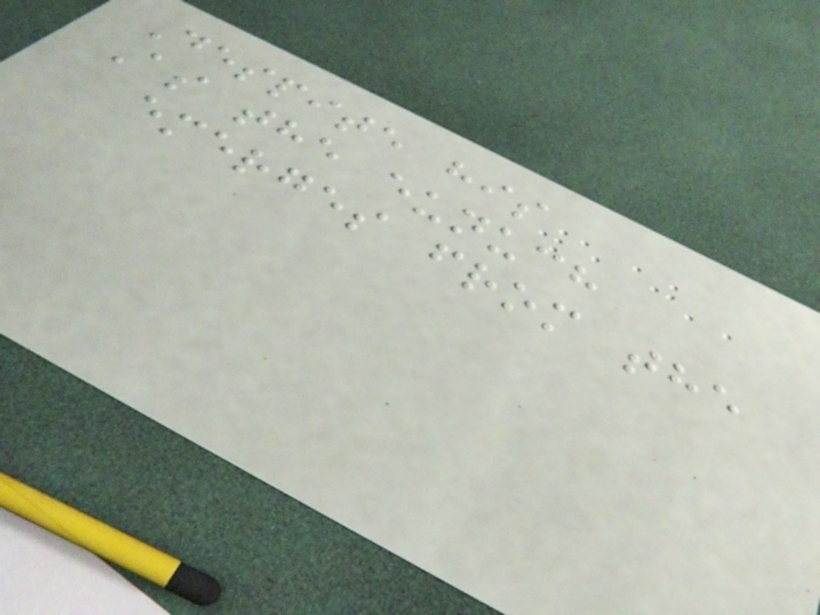Despite his
As the eunuch
emerges from the
